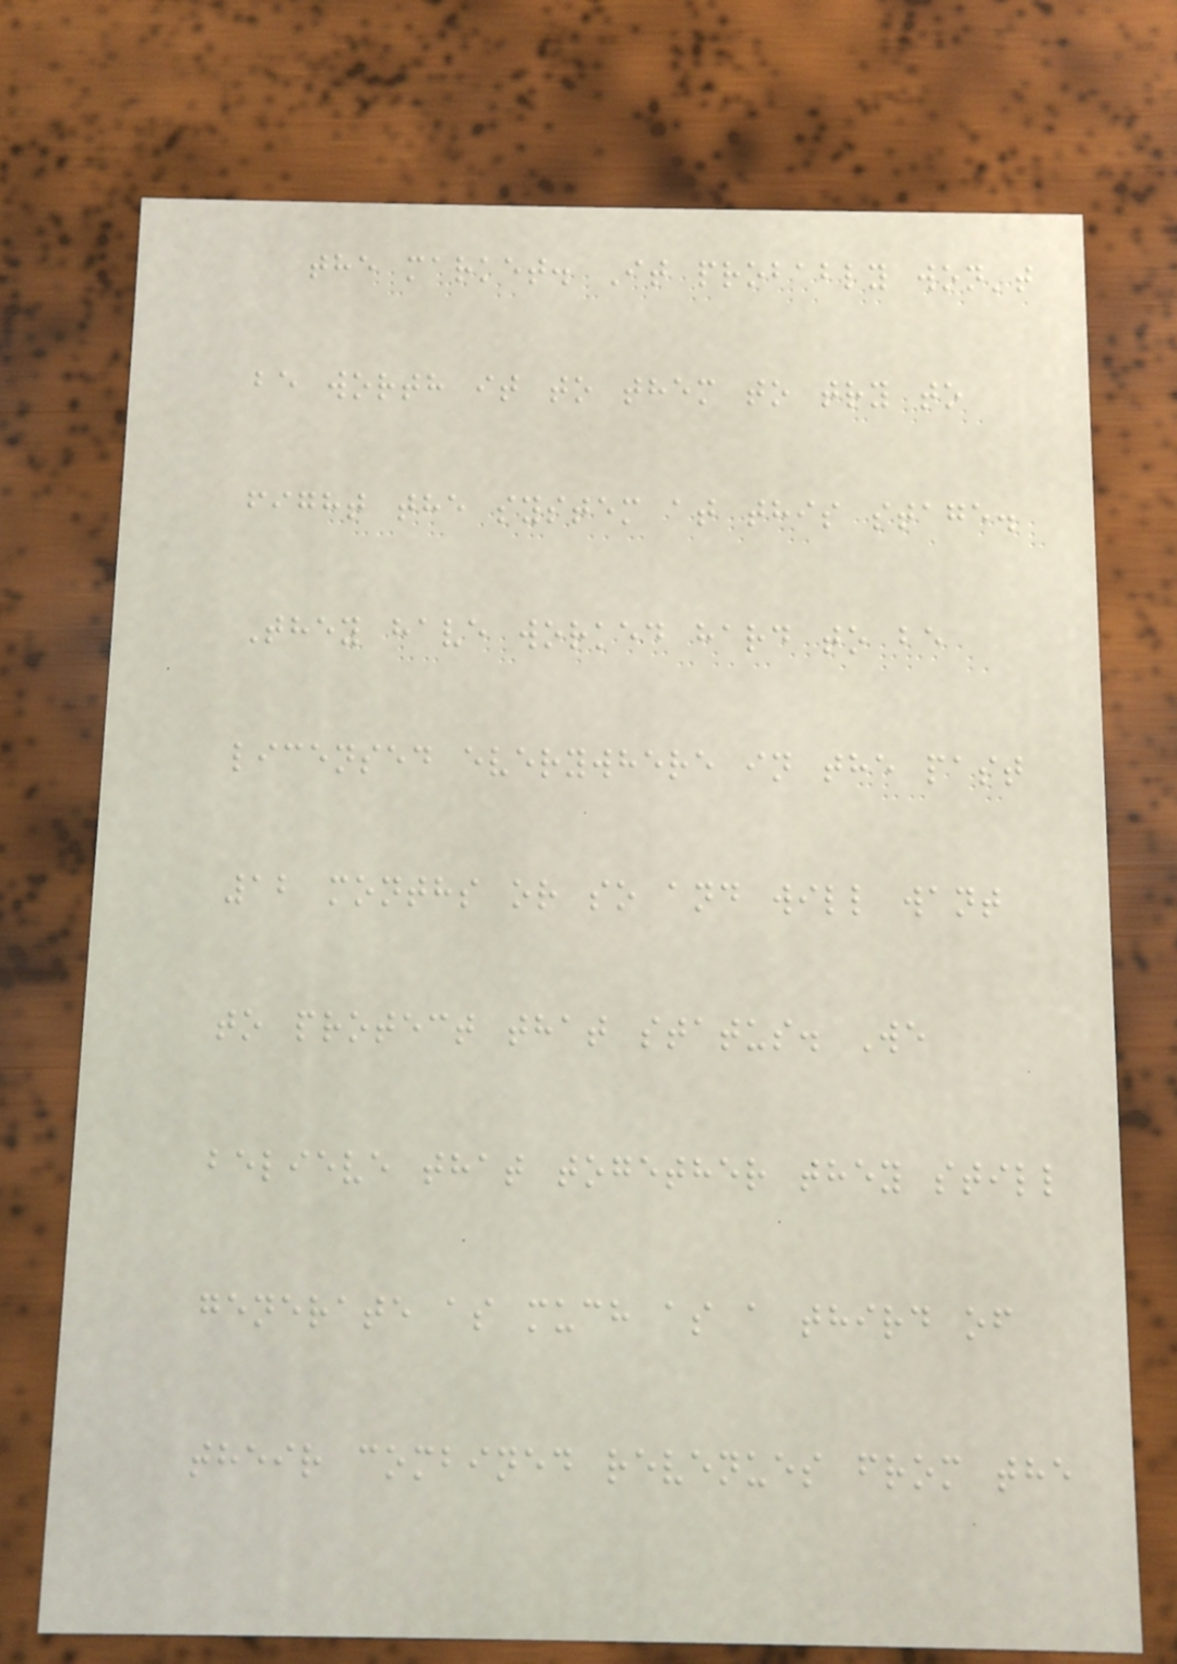the market. It probably won't
be worth it to them to try to
fight the system at this stage.
They have worked hard to be
licensed everywhere in the past
12 months or so and will want
to protect that status. We
believe that together they still
generate as much as a third of
their combined revenues from the
